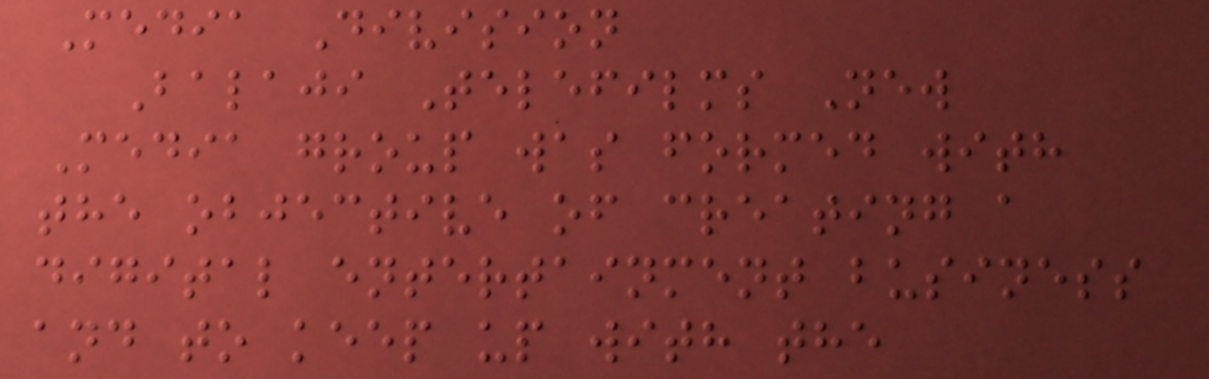Media Division
Balaji Telefilms New
Media group was formed with
the objective of creating a
digital entertainment business
and to keep up with the
